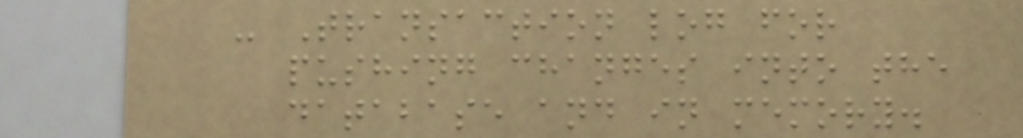- Transaction log for
pushing changes into the
database and in memory.
